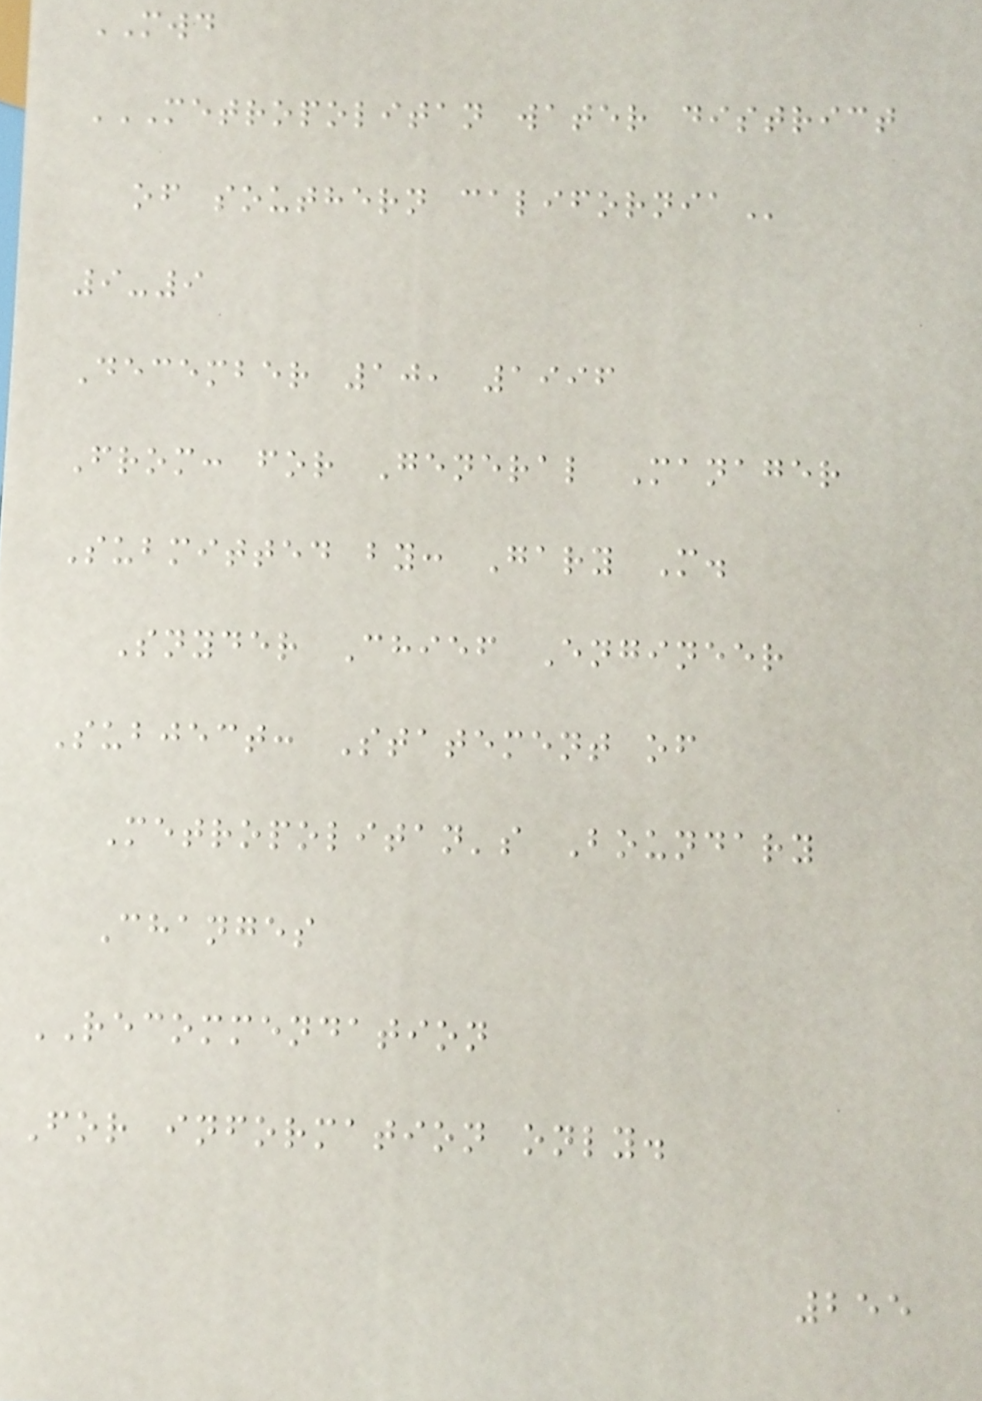MWD
METROPOLITAN WATER DISTRICT
OF SOUTHERN CALIFORNIA
9-9
December 10, 1996
From: for General Manager
Submitted by: Gary M.
Snyder Chief Engineer
Subject: Statement of
Metropolitan's Boundary
Changes
RECOMMENDATION
For information only.
255
